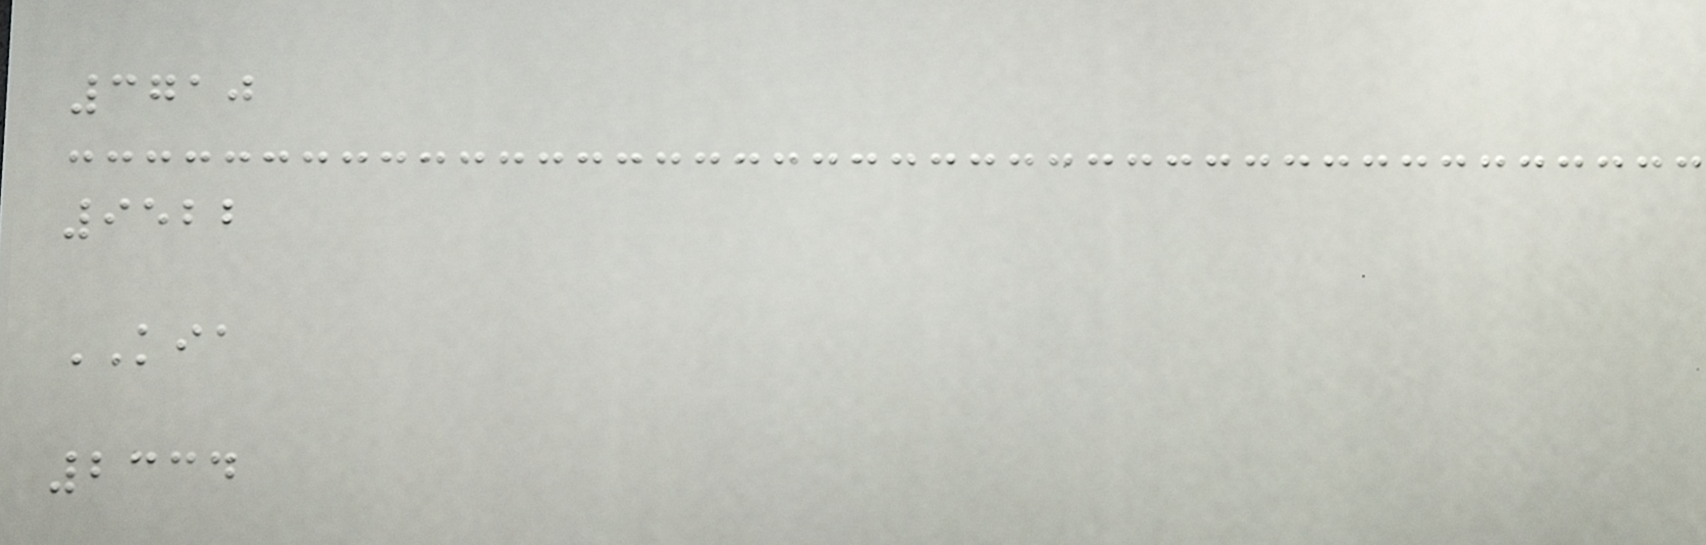3710
9522
KIA
2334
